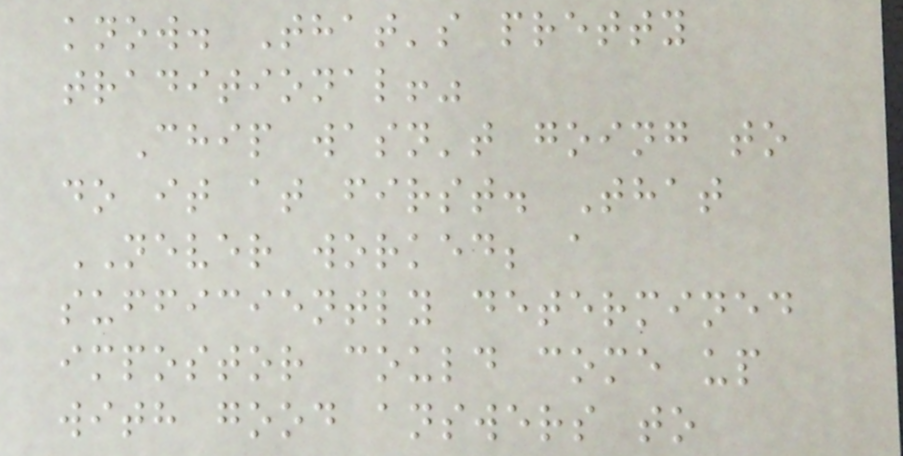know. That's pretty
traditional!"
Chip wasn't going to
do it at first. That
NEVER worked; a
sufficiently determined
impostor could come up
with good answers to
